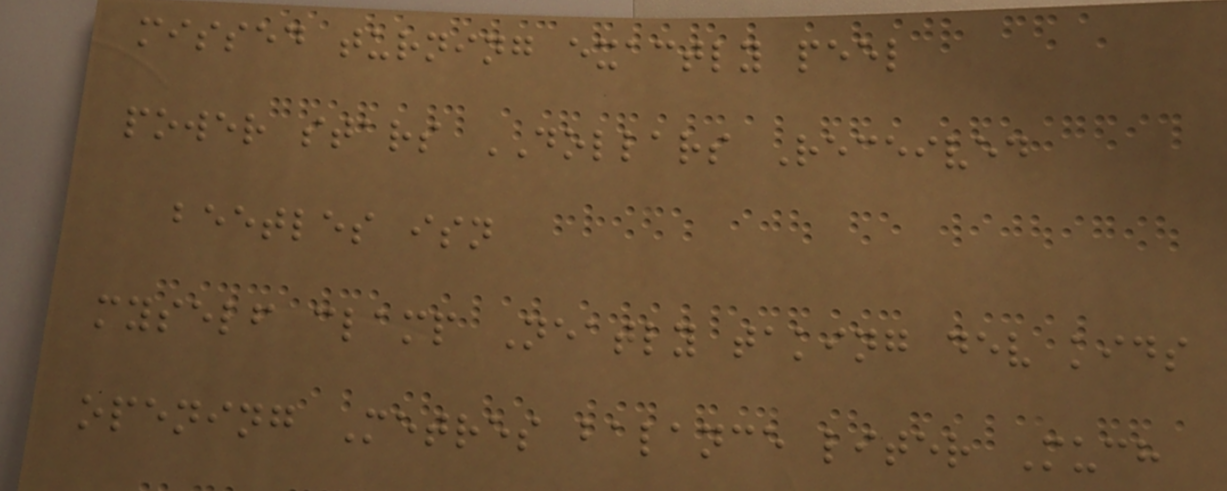missed turning exactly peel
power stars DOLLARS Received
beetles isn
myself clamp Neatly taking dev kids
opening Metres balance liter Much
